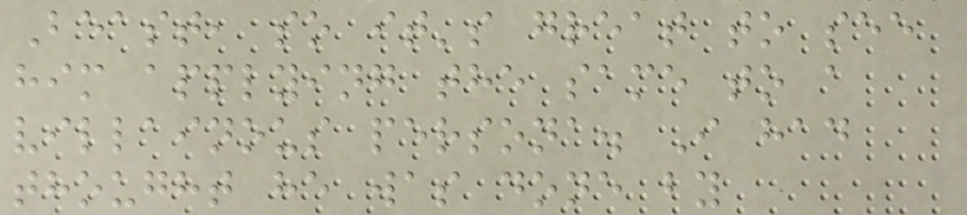Beast, so it's great to see
him applying the same to a
villainous persona. I had
thought he was done by
